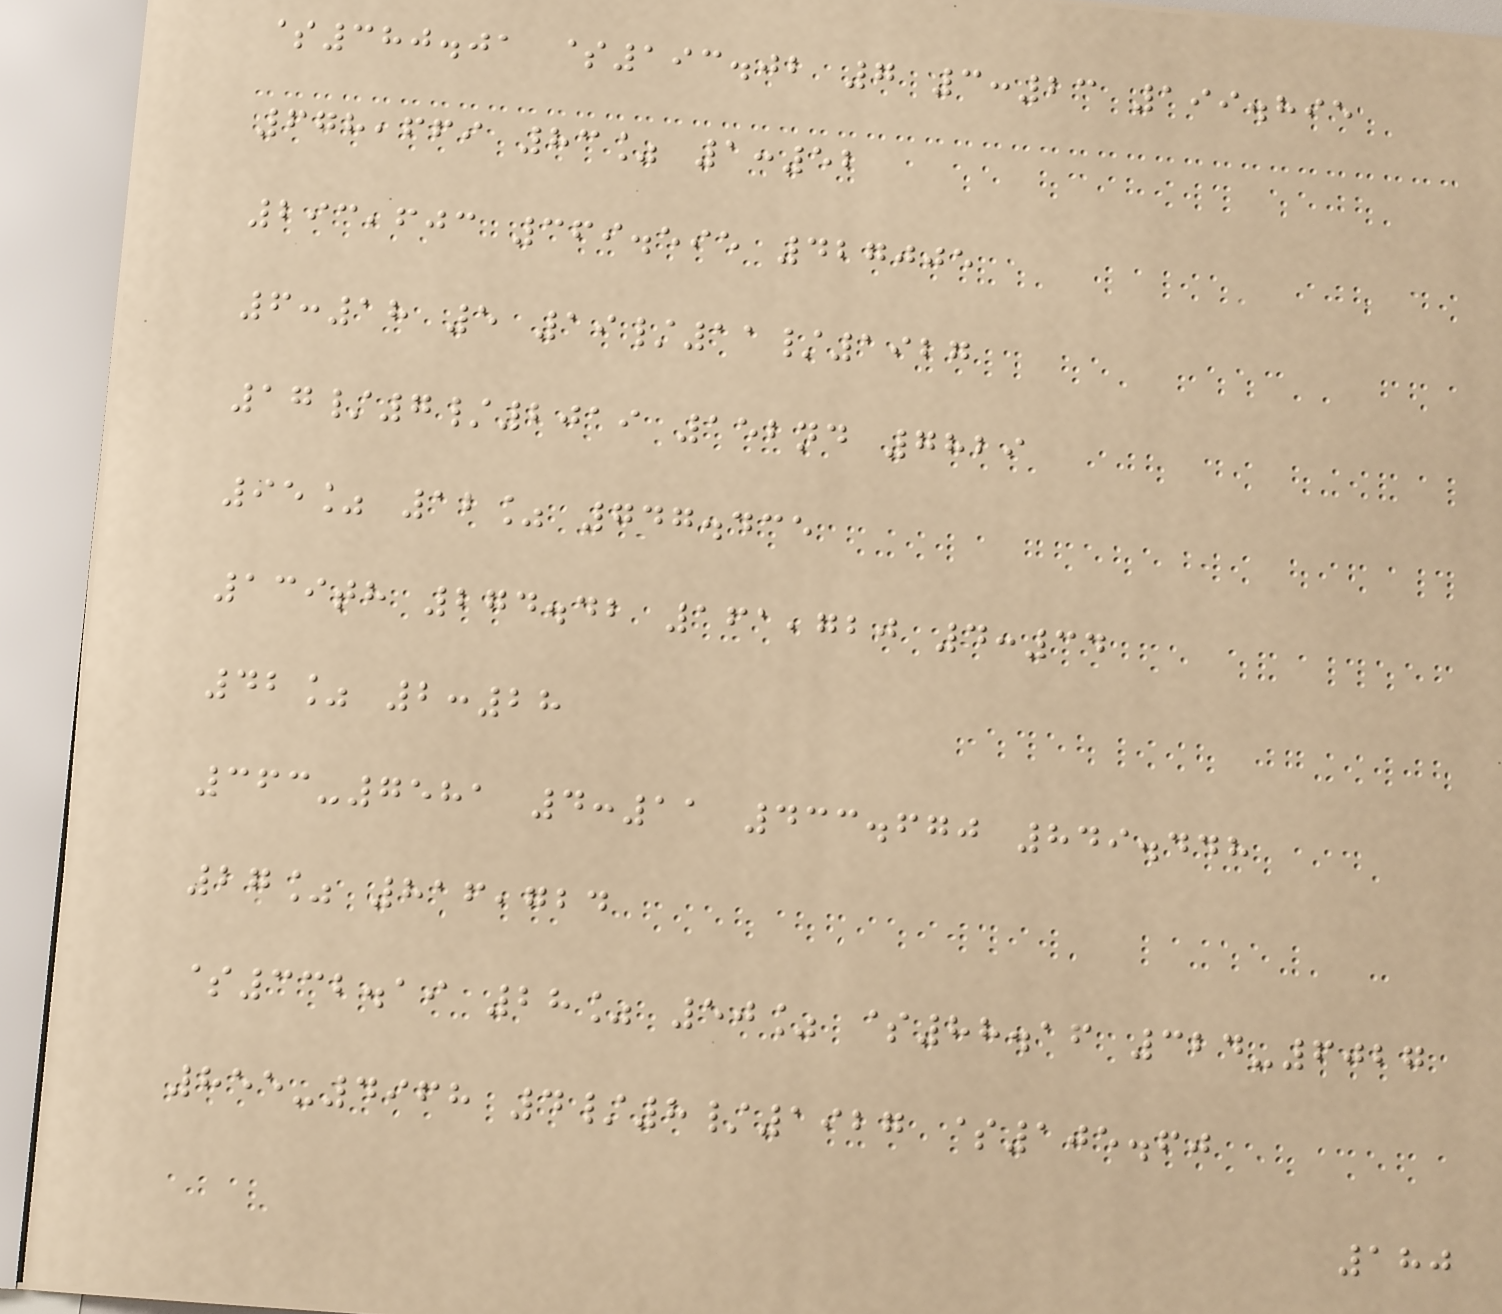$380.01 $193.02 7 3:23 199.895
678,669 83% 1:52
293,603 369.595 427005
6:18 5 19/11/1927
17/7/2019 152nd 7829
95% 12% 747.435
139th 274.42 161,720 4:34
42% 2:28
363-7581 4:11 433.670 849.448
27% 816,724
$332.19 28% 50% $88.16 324-6027
855-4968 4/8/1927 $105.60
180
